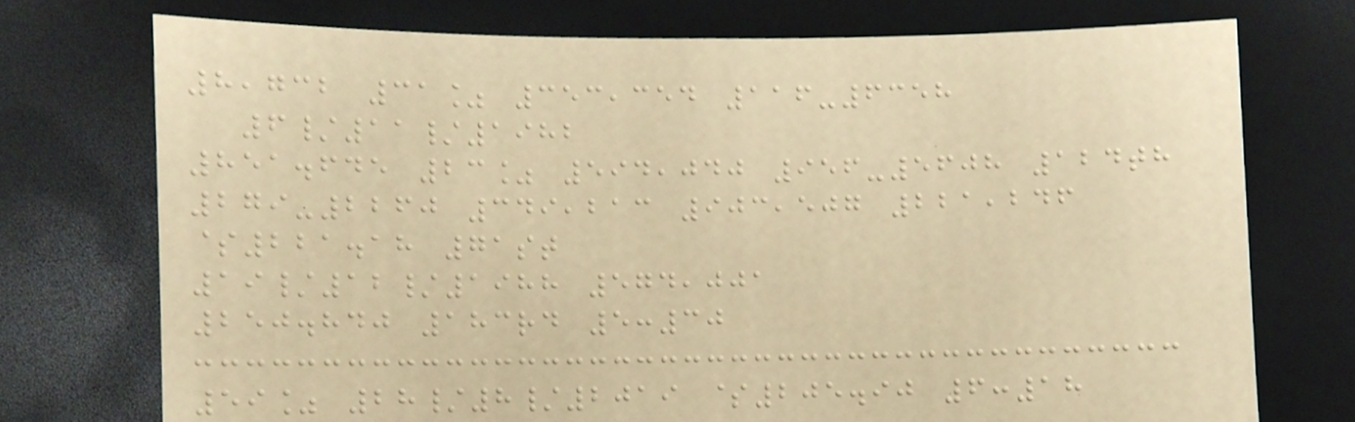8,732 31% 353,354 116-6358
6/11/1982
851.645 23% 594,040 956-5608 124th
279-2260 349,213 903,507 221,246
$221.18 71st
19/12/1988 574,001
250.840 183rd 5:30
59% 28/8/2019 $205.90 6:18
